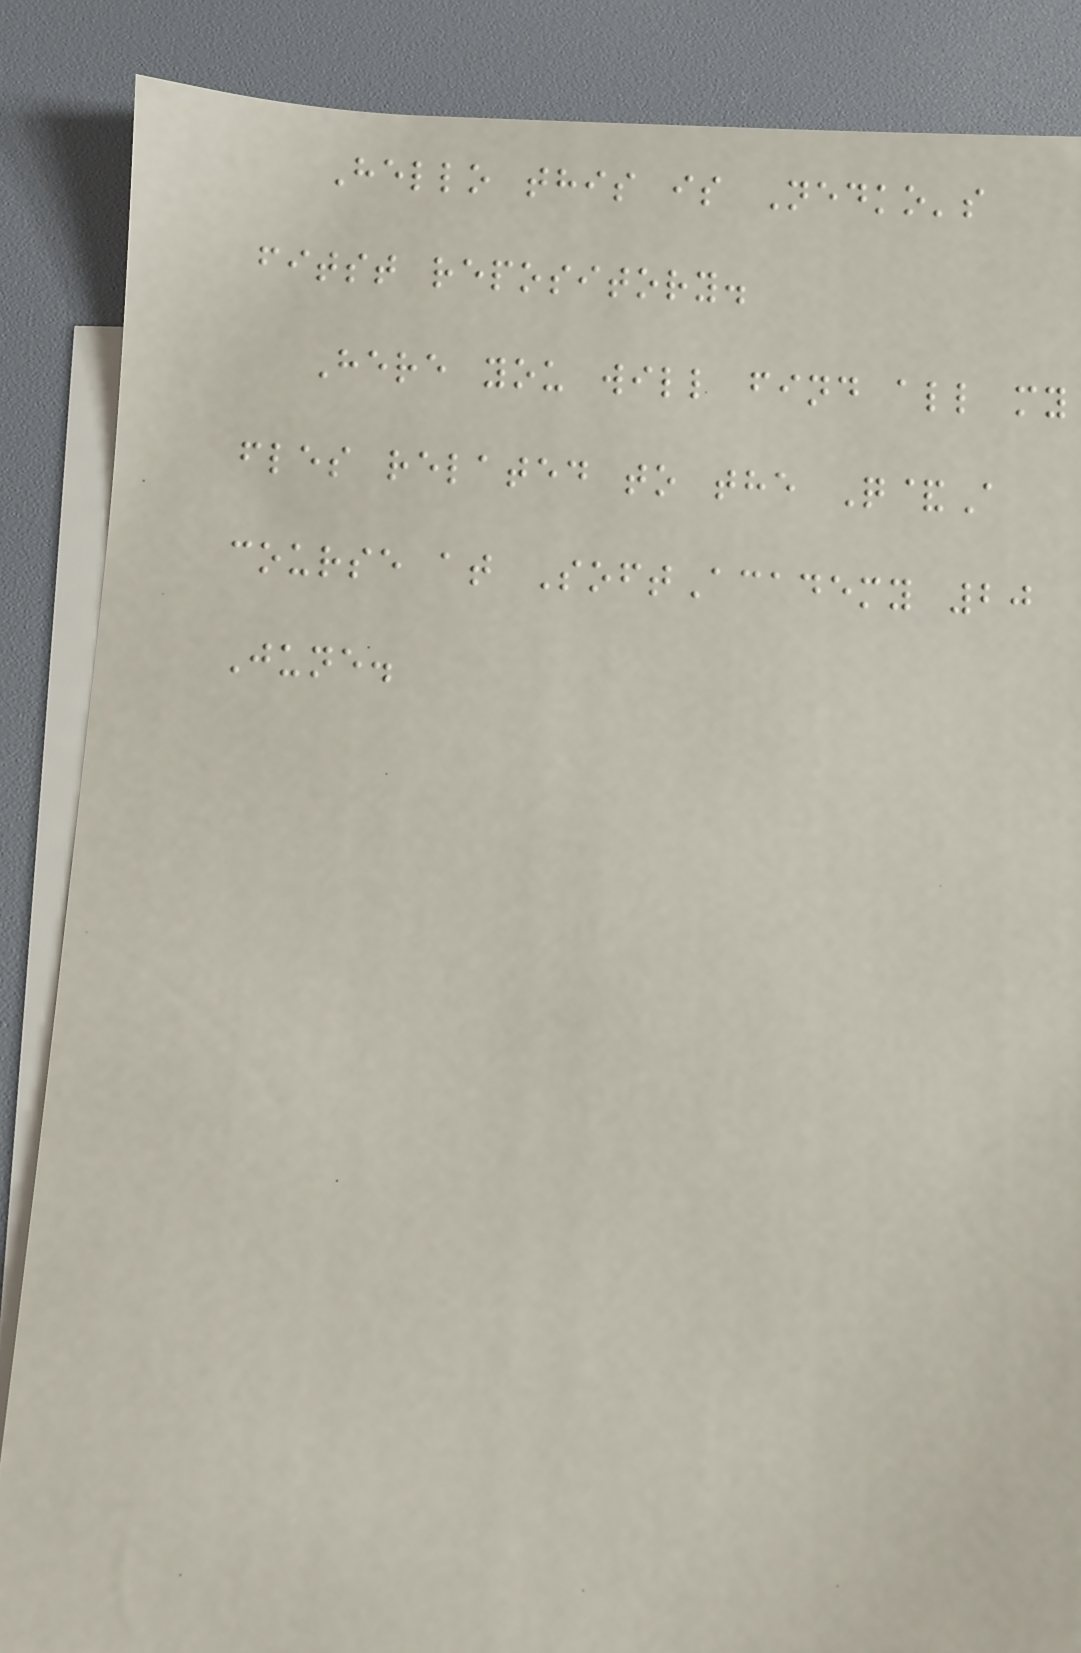Hello this is Nedko's
fitst repository.
Here you will find all my
fles related to the Q&A
course at SoftAcademy 20
June.
